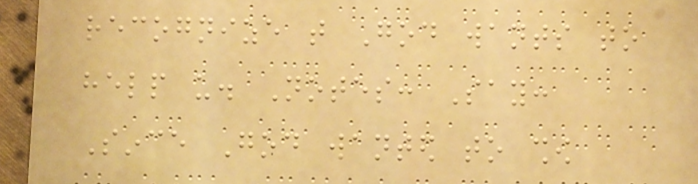recognize that God wants to
help us. Notes: Say:
Since God wanted to show
